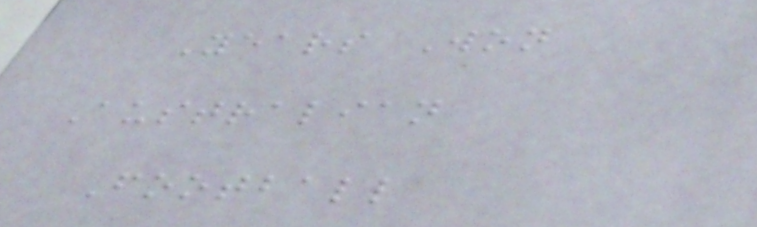Years Won
Australian
Football
